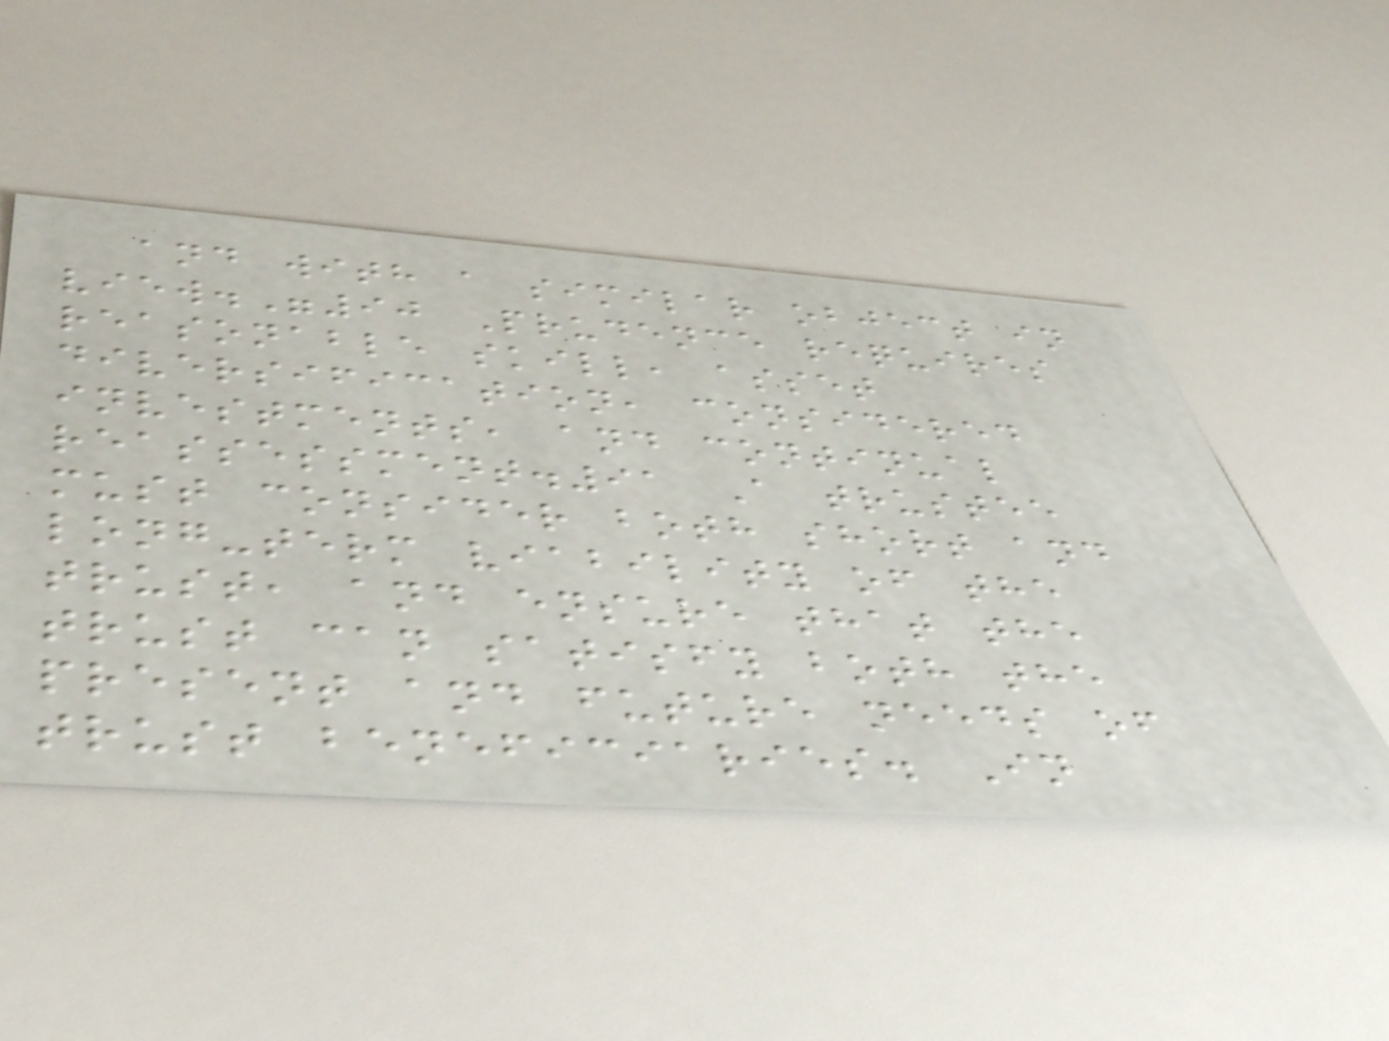and with a similar object in
view."90 Prudence requires
reasonable skill, asset
diversification, considered
investments, and continual
reassessment.91 A trustee
must consider both short and
long-term viability of the
trust, and ensure that the
trust can satisfy both the
present and future needs of
trust beneficiaries. In
